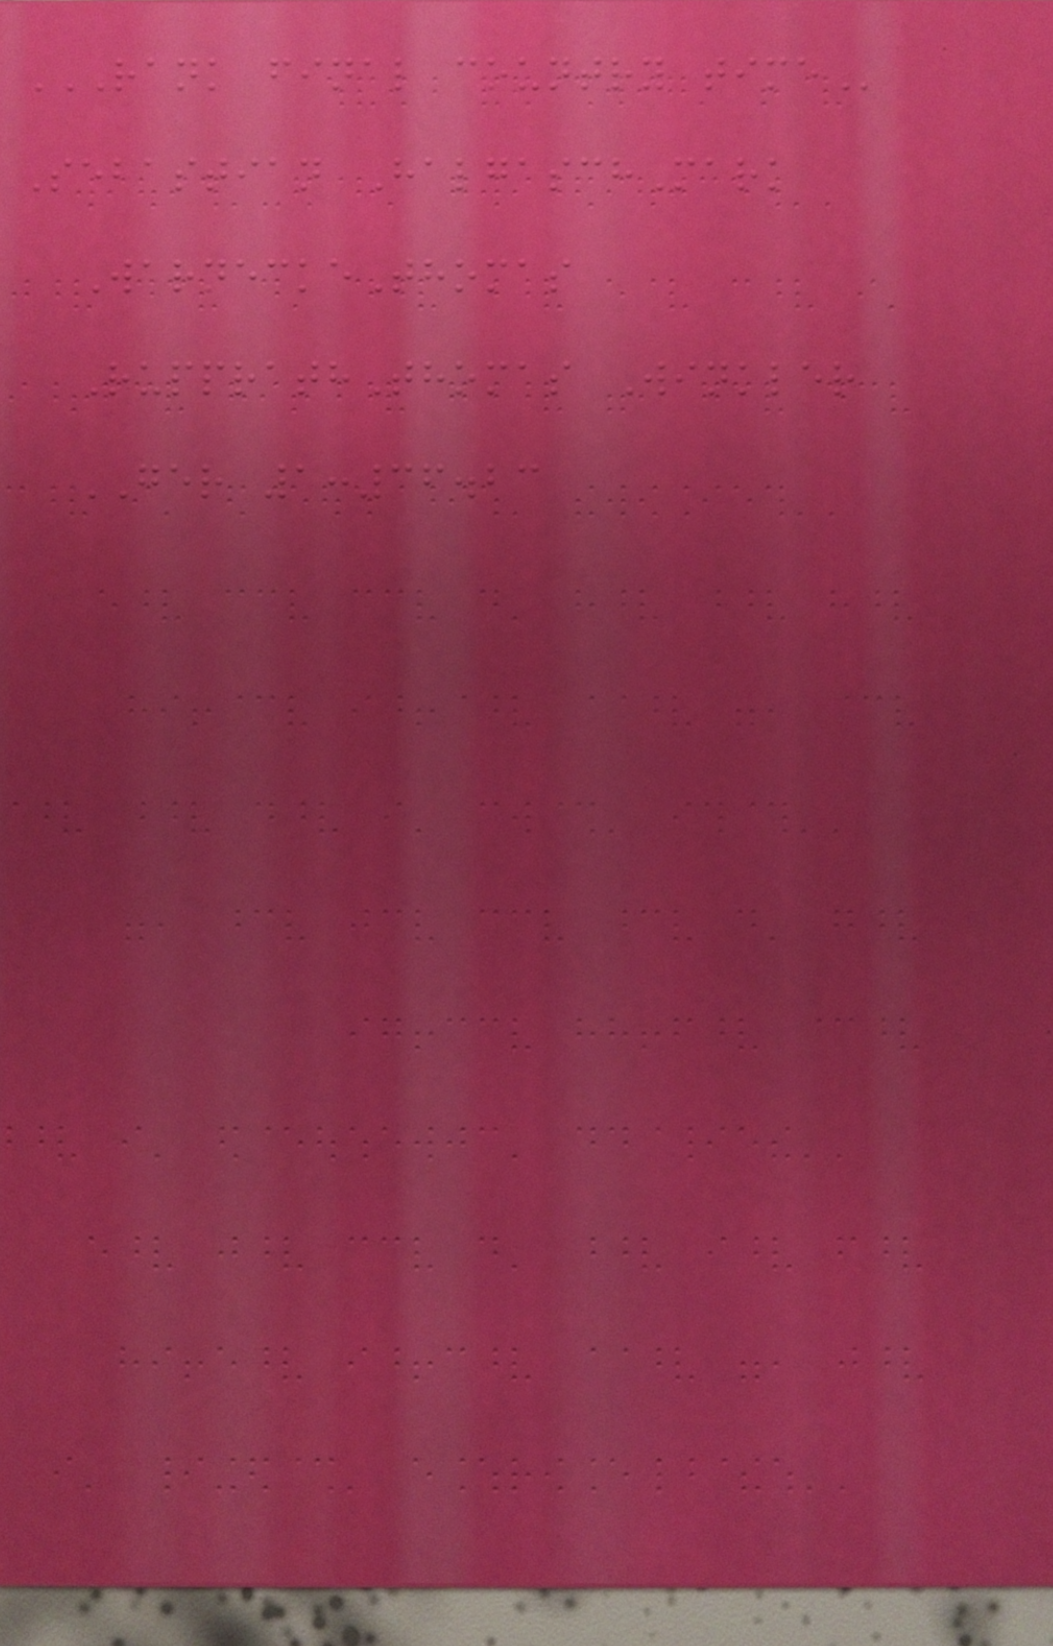RANK FINAL COUNTRY TIME
Sebastian HalgaschMark
WarneckeThomas
RupprathThomas Winkler
GER 1:36.23
